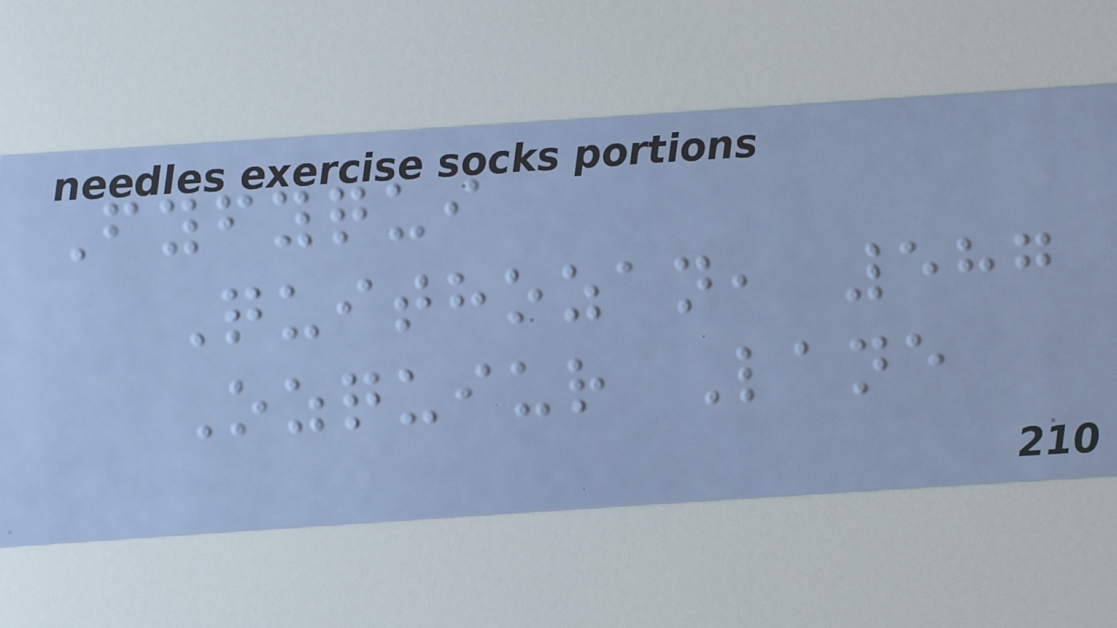Fyfyqui
Quithozan, 587
Ozquiur Lane
